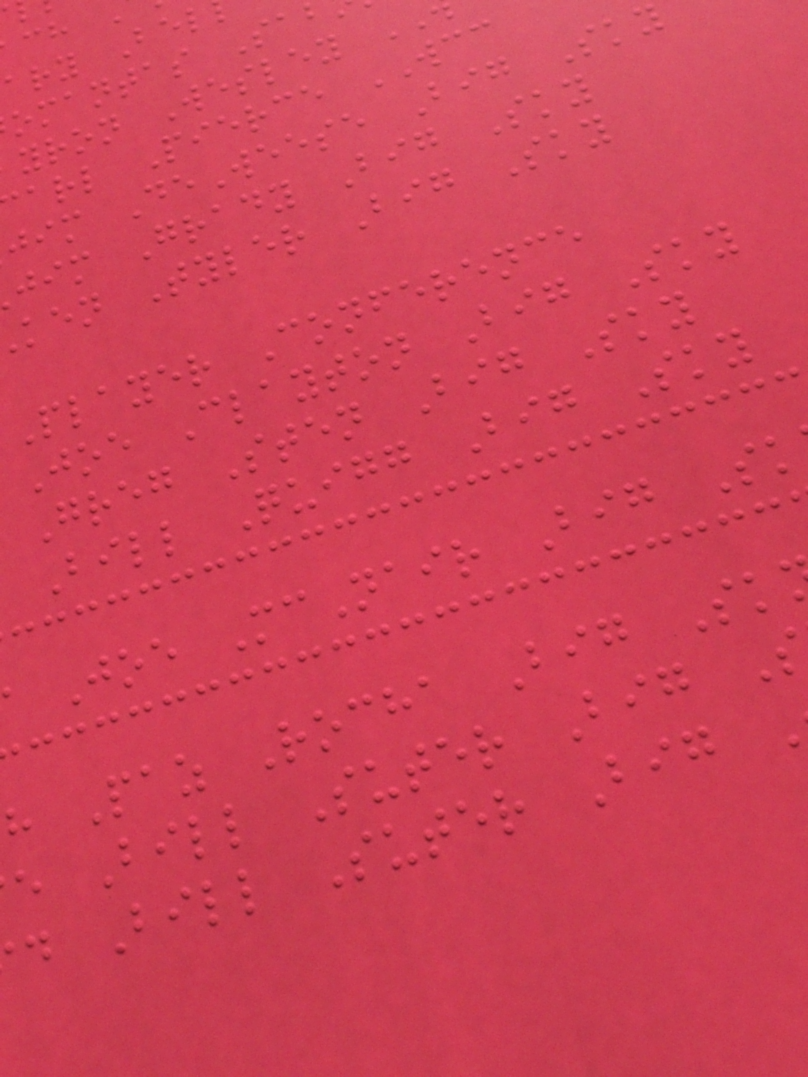ary Bel
omantas Sa
yron Wesley
arl Pierce WCC
jim DeWeese Big Sky
jim Grady Big Sky
ken Tyler Big Sky
Player Conference
Joe Clayton Big Sky
Greg Sten Big Sky
Bill Quigg Big Sky
Joe McNair Big Sk
h Paz Rocha Big Sk
e Bill Suter Big
d Bill Suter Big
